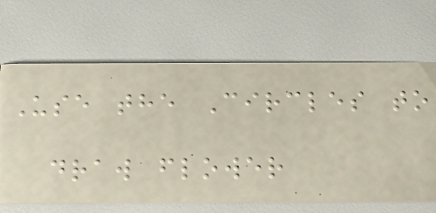Use the Circles to
draw flower
